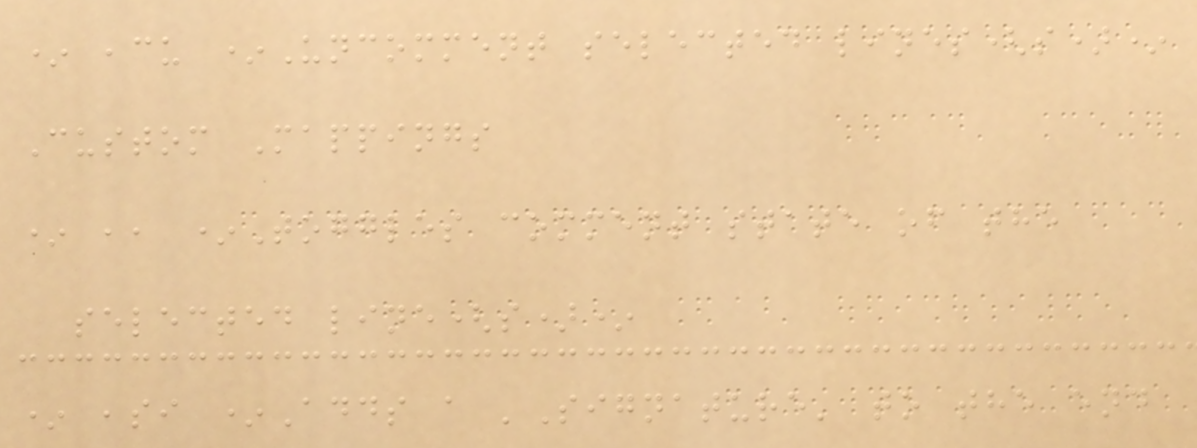* ,cu *Uncomment selected lines(s)*
Custom Mappings
* ,, *Toggles comment state of the
selected line(s)*
* ,si *Adds a 'Signature' to the end
